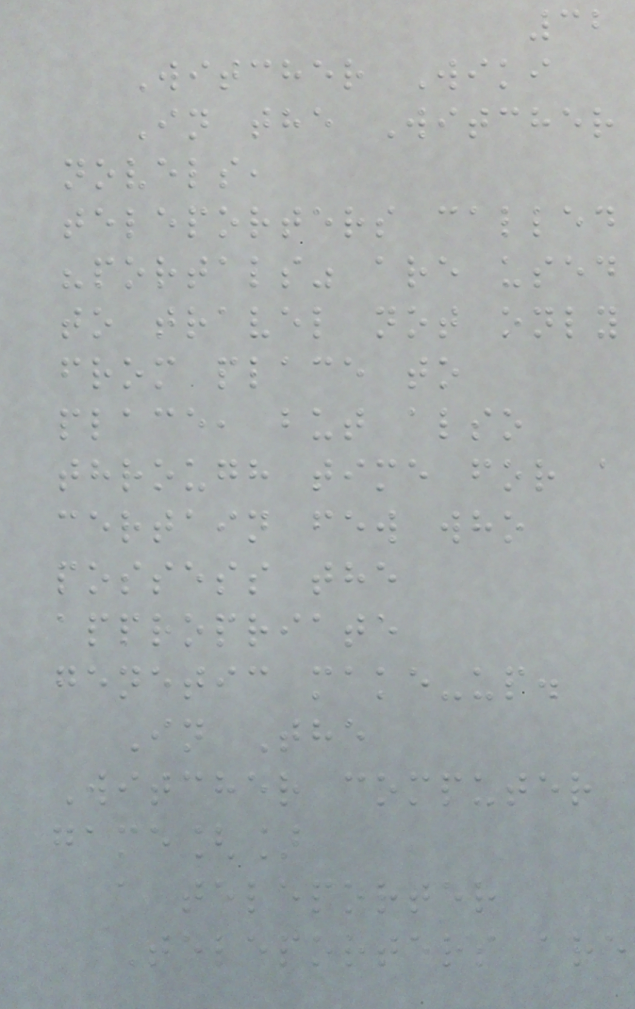32
Witcher Wiki
In the Witcher
novels,
teleporters called
"portals" are used
to travel not only
from place to
place, but also
through time for a
certain few who
possess the
appropriate
genetic make-up.
In The
Witcher computer
game[]
a teleporter
Teleporters are
